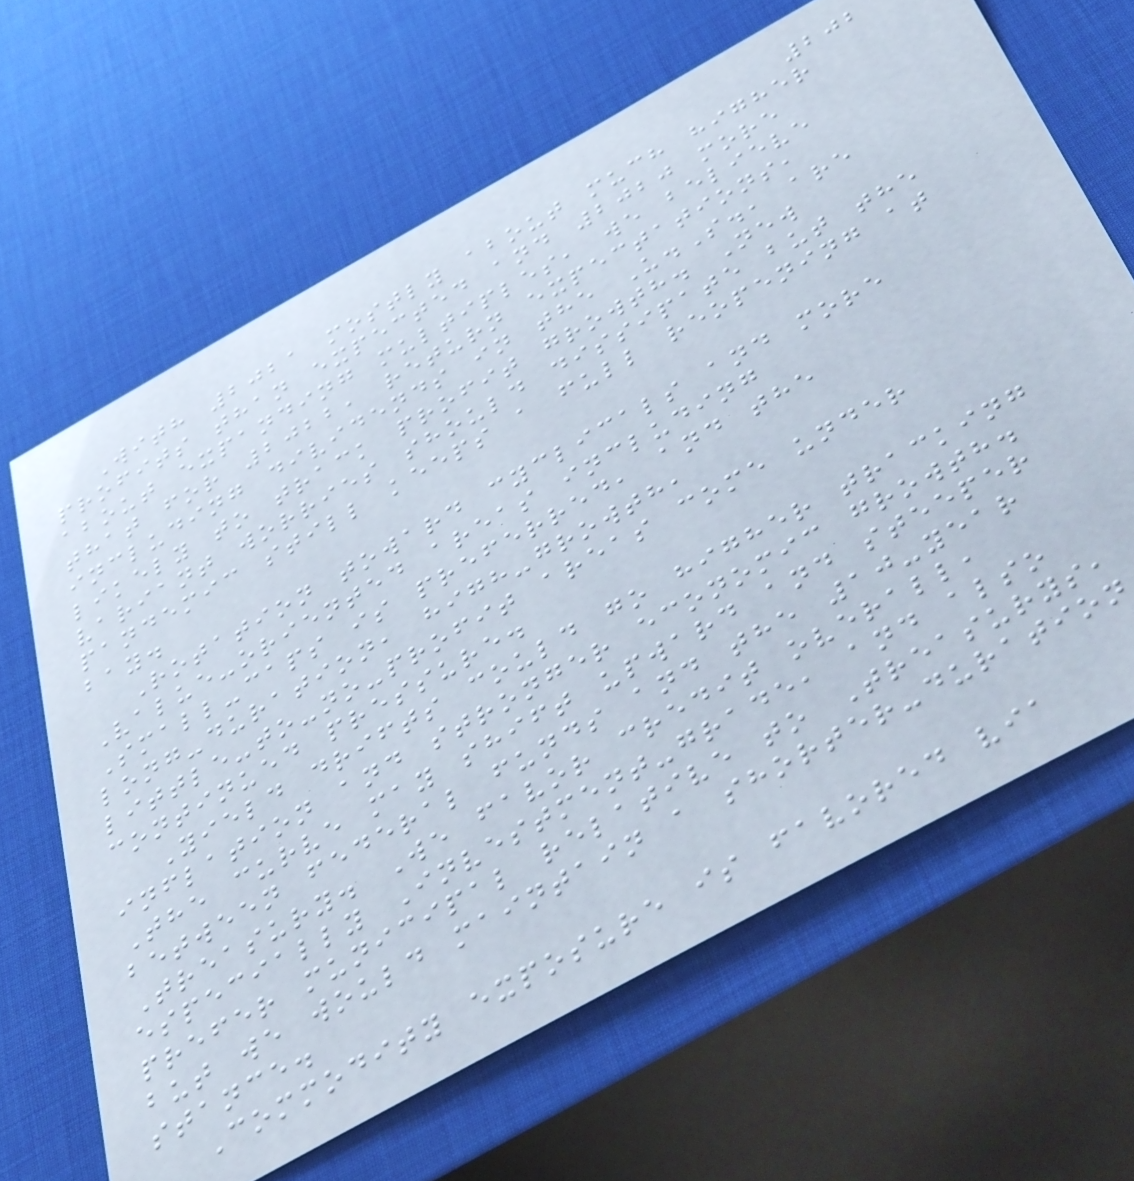202
With 2021 mostly about much higher
profits than expected and 2020 more
about expanding multiples, we believe
that for 2022, return expectations,
including dividends in the U.S., are
likely to track profit growth. New
variant worries should dissipate but the
pandemic still keeps a full reopening at
bay.
Rotation toward cyclicals and more
Value-oriented areas including
Small-caps is preferred, and the
long-duration, high-growth,
little-to-no-profit areas come under
continued pressure.
Yield drifts could go higher tracking
inflation and stronger economic growth.
The curve may shift upward and steeper
between federal funds and the 10-year
Treasury. We favor credit overall,
especially Investment-grade, and also
prefer municipal relative to Treasurys,
but we would maintain a shorter-duration
stance.
Commodity exposure is favored via
